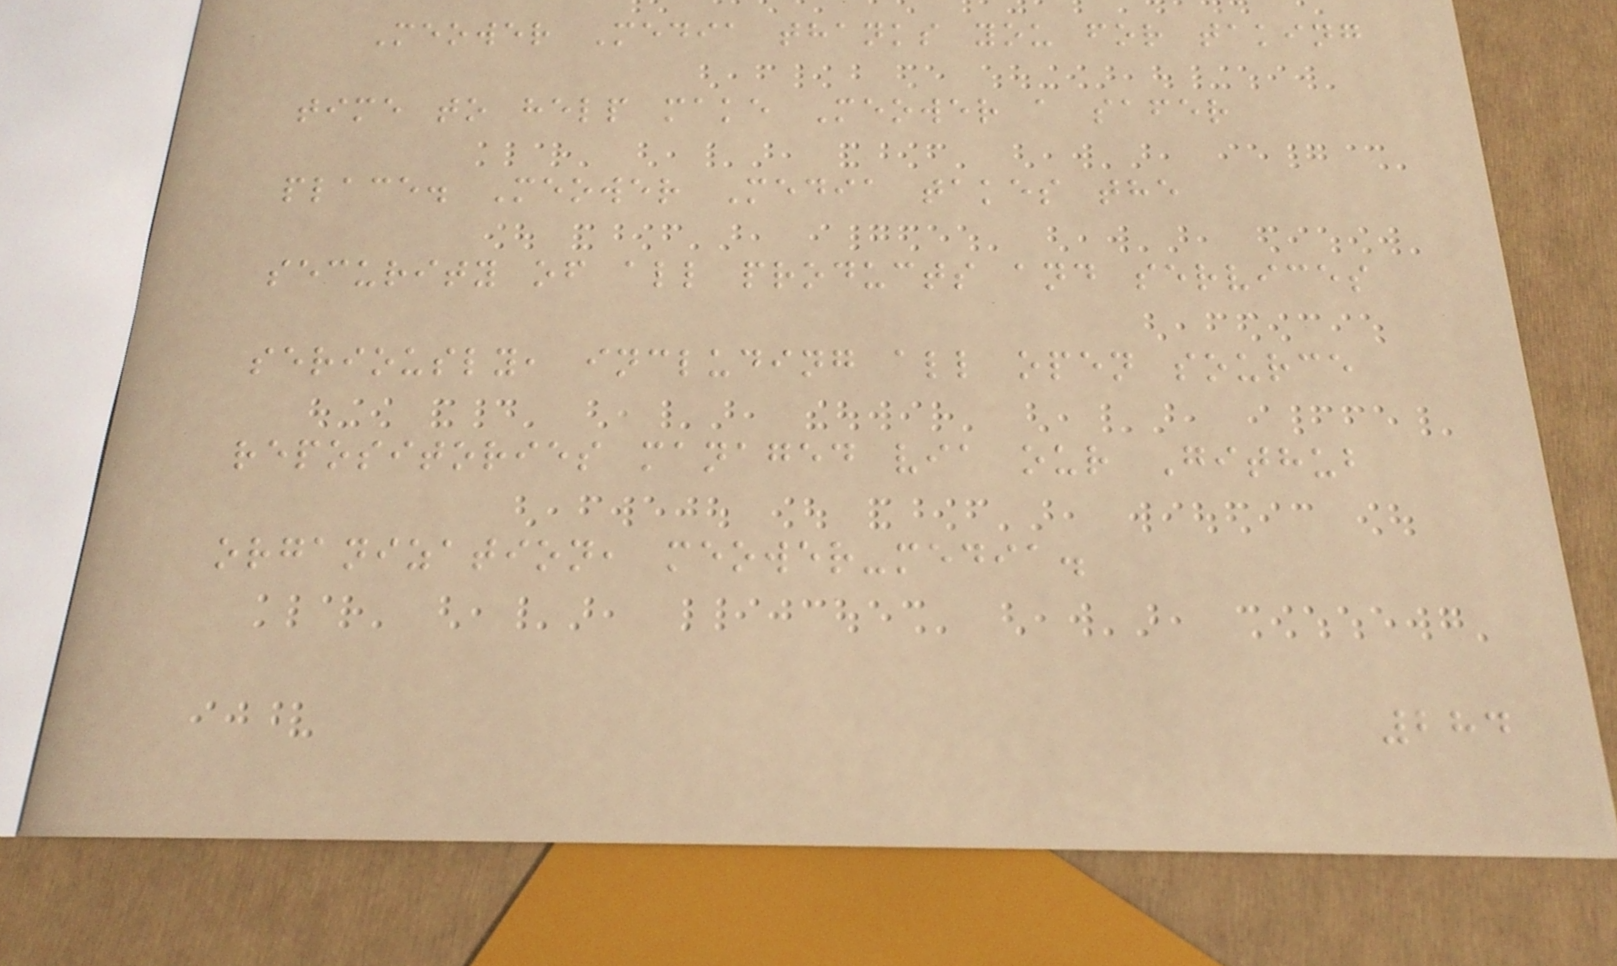Meower Media thanks you for taking
time to help make Meower a safer
place. Meower Media takes the
security of all products and services
seriously, including all open source
repositories managed via our Github
organization, meower-media.
284
